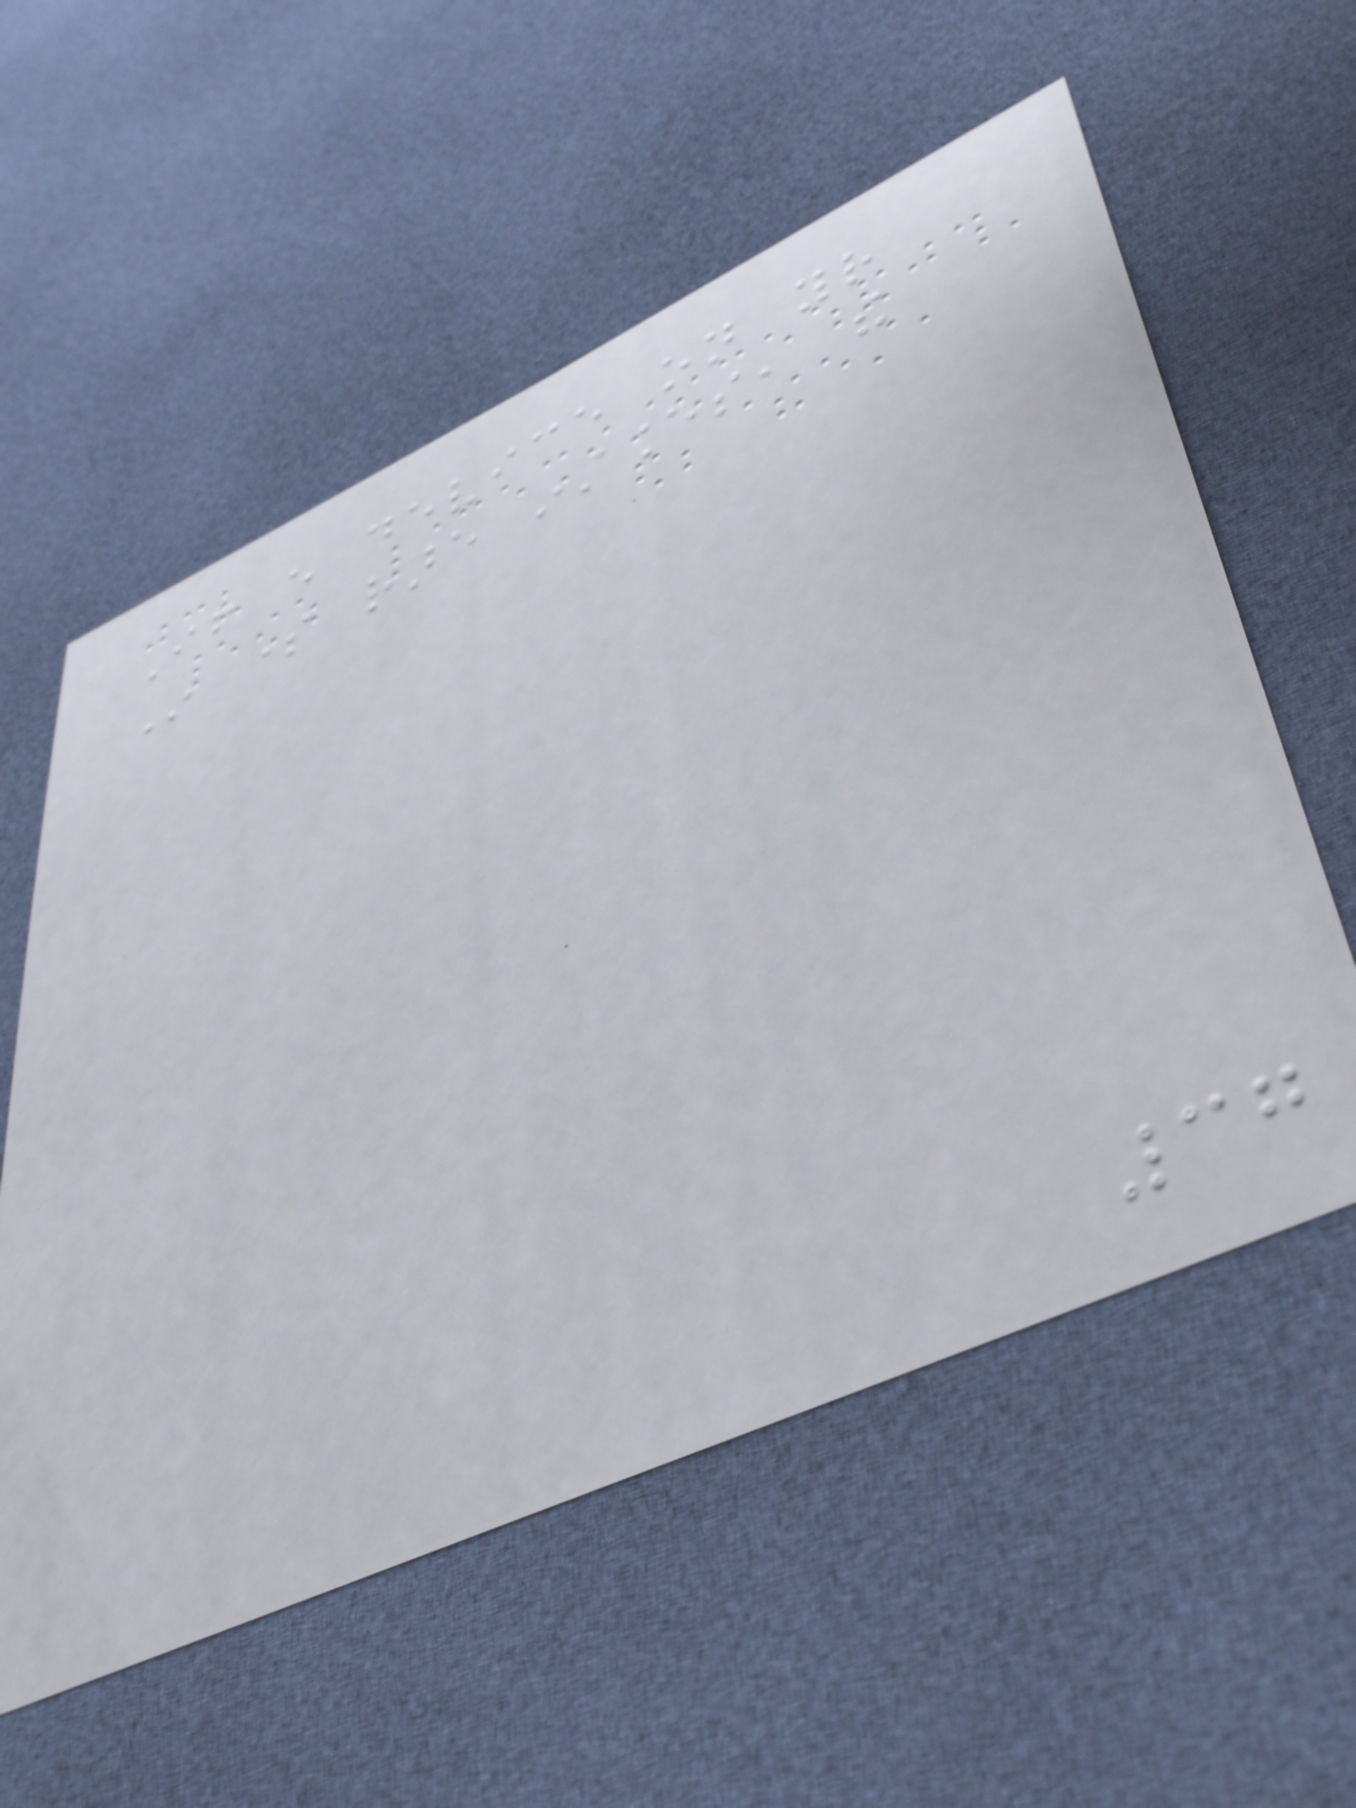If every device on your
In some rare instances, the
37
